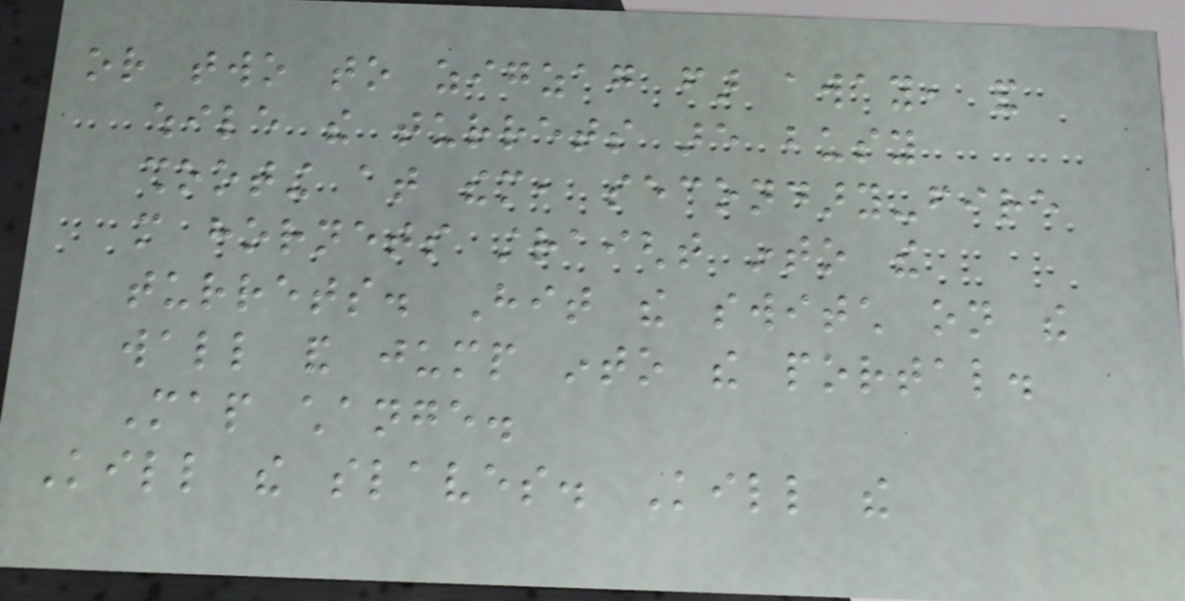or two to zigzag far away, and
while the turrets are busy
shooting at them, secondary-fire
more hornets straight into the
turrets. Hit the switch on the
wall and jump into the portal.
Map change.
Kill the slaves. Kill the
